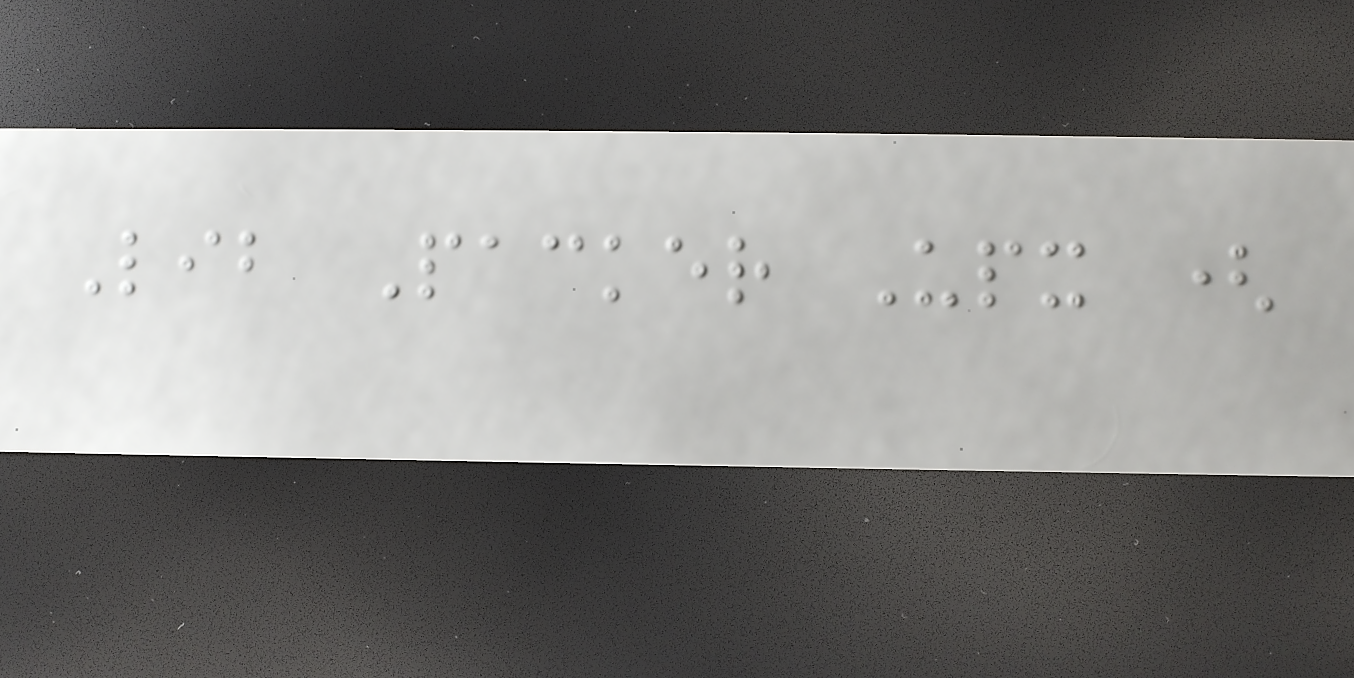Lib Packer Upx (
